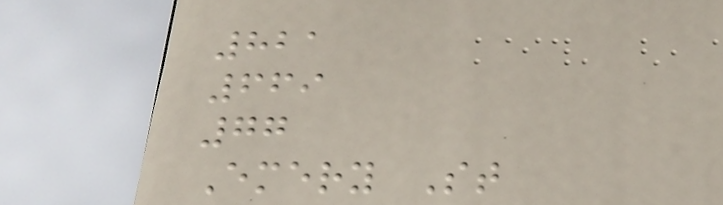821
669
77
Emery St
